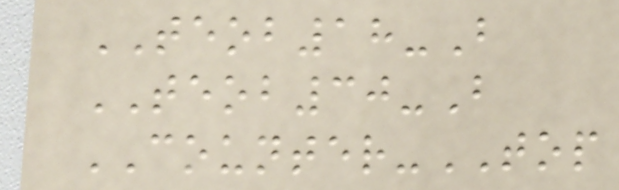TEOB18-B
TEOB30-B
COUNTER-TOP
